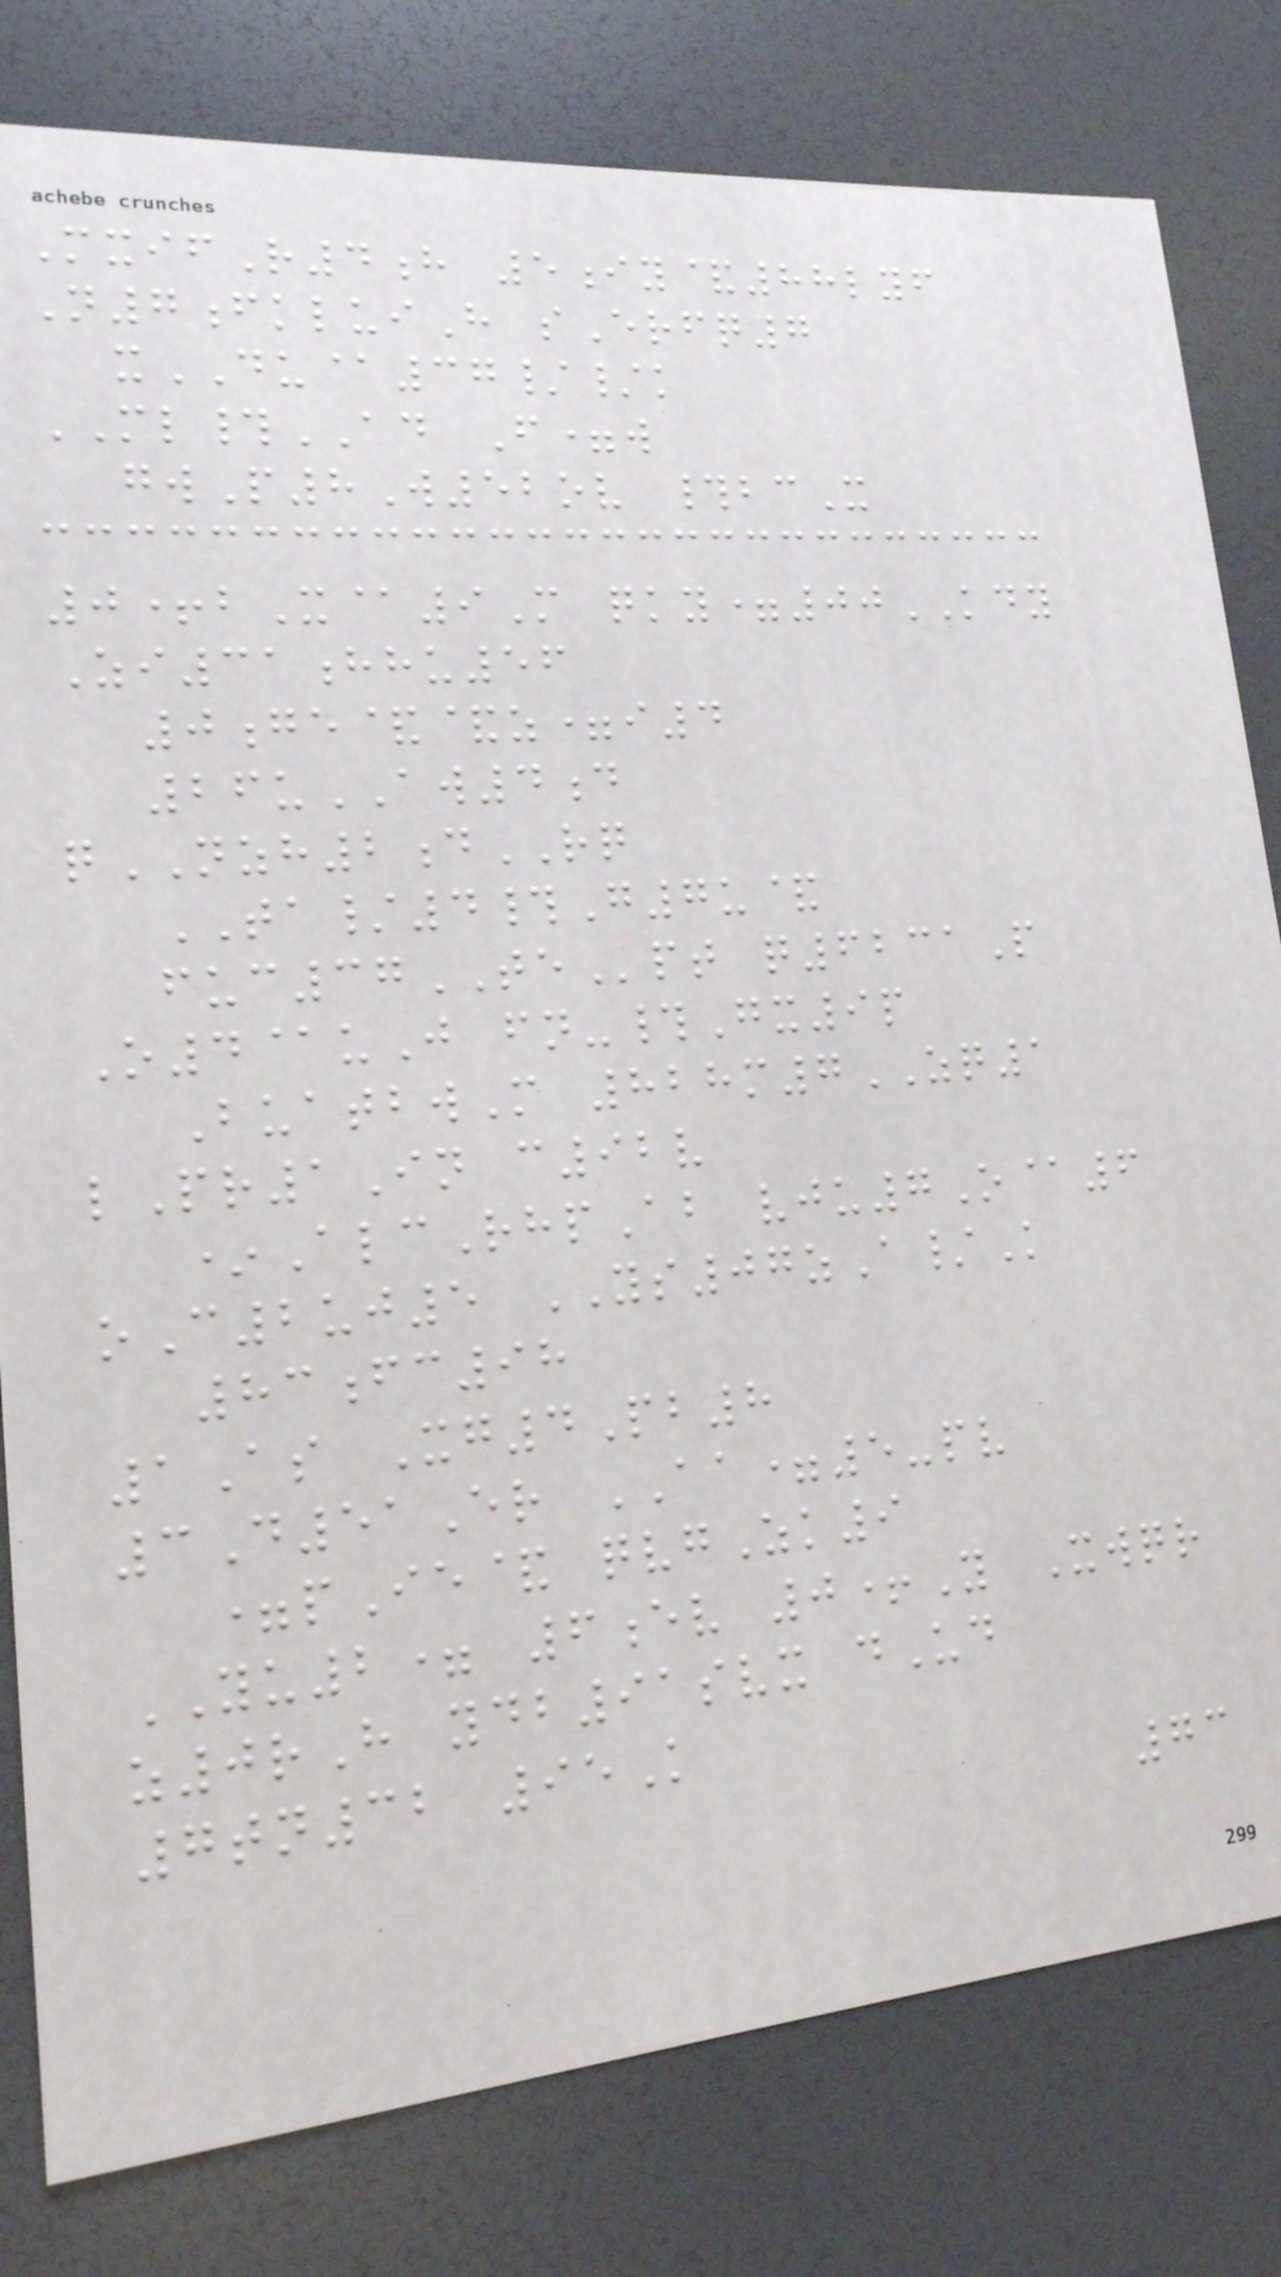MxifR4h 5iy&88lyf
N7fkluiH sErfq7
xDU@37//k
ML#AD F=w
gwP8W52ov #bcX
0+bX@9M qky=00KDY
Zi31hhu56
0ge&&z=i4
26uAW4d
qNZH2dRQ
TA/4#G7u&
fuc37TEpt q6231P
O4@uJ fn-#Gx9p
BuatbwM 828m7ZQ1
lPr1In c92v
*AlcRhpAb vju7O@6
oC2uj5 YS07zA/K
83fc98
1As Xg4Pb8
3D51Er AA=5-pv
=pIe& qvgZk9
YU2= 6ev 0+Y Xwqr
z0rH ydb91svx dUd
7tn32 95K
73
